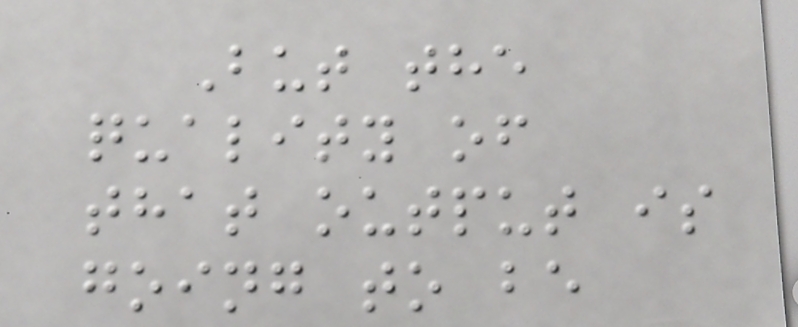But the
quality of
that output is
going to be
